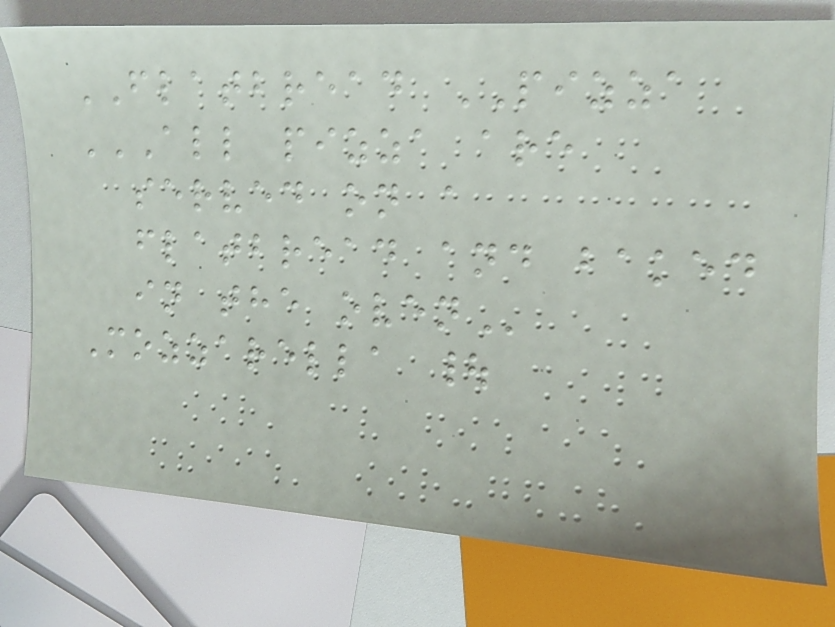FLATBREAD PIZZA
ALL PIZZA ARE
SERVED ON A
FLATBREAD AND BAKED
IN THE OVEN
Mozzarella |
